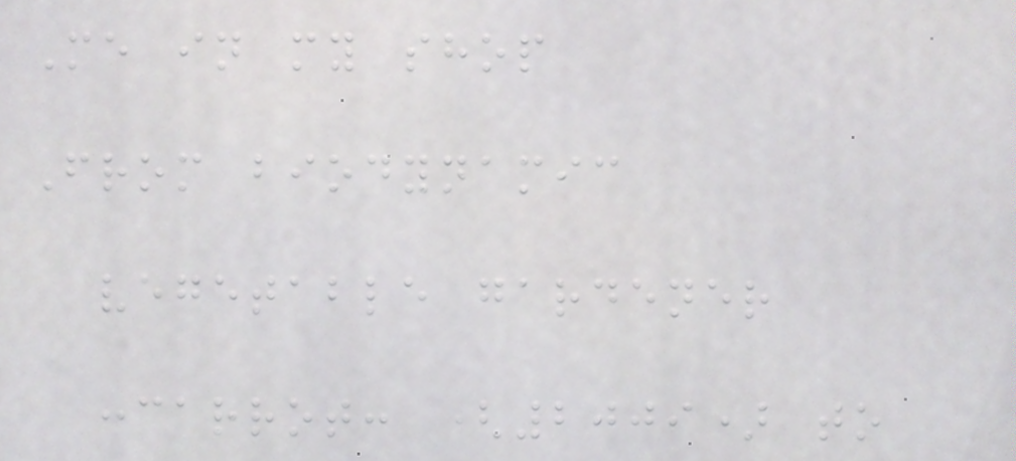Me in my shop
From biodynamic
vegetable gardener
:carrot: (2009) to
